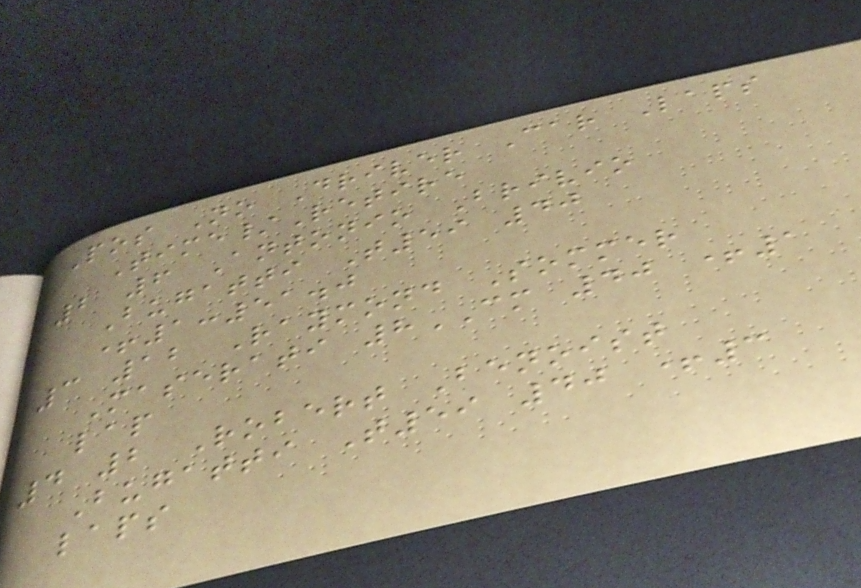Pos No Driver Car Laps
Time/Retire
2 6 Antonio Brivio
Bugatti T59 40
+1:51.0
3 12 Raymond Sommer
Maserati 8CM 40 +1
lap
4 2 Robert Benoist
Bugatti T59 40 +3
laps
